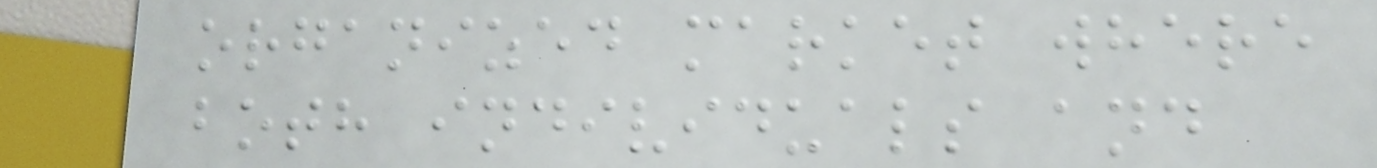organized market where
both individuals and
